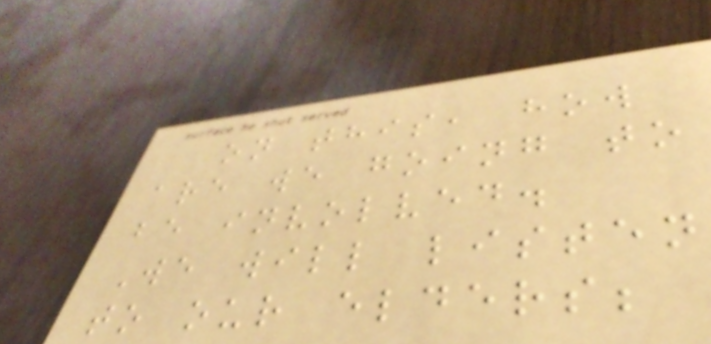on this, how
are we going to
be involved.
We will listen
to our elders;
